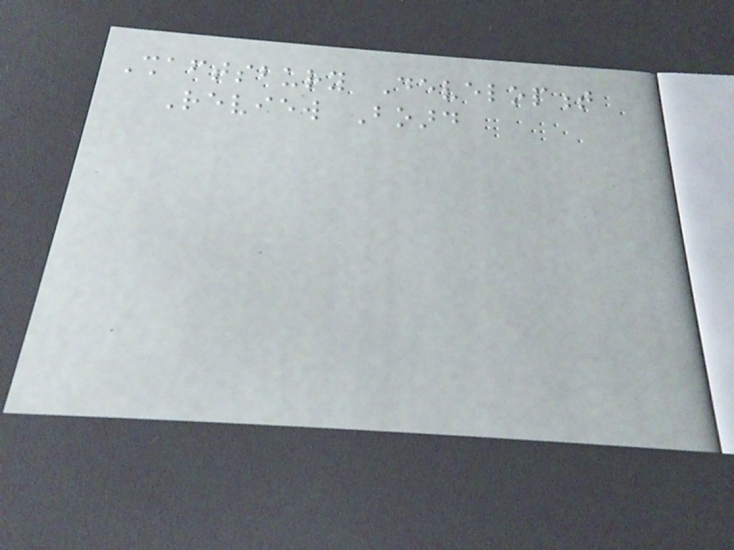Shaftsbury Development
Review Board
